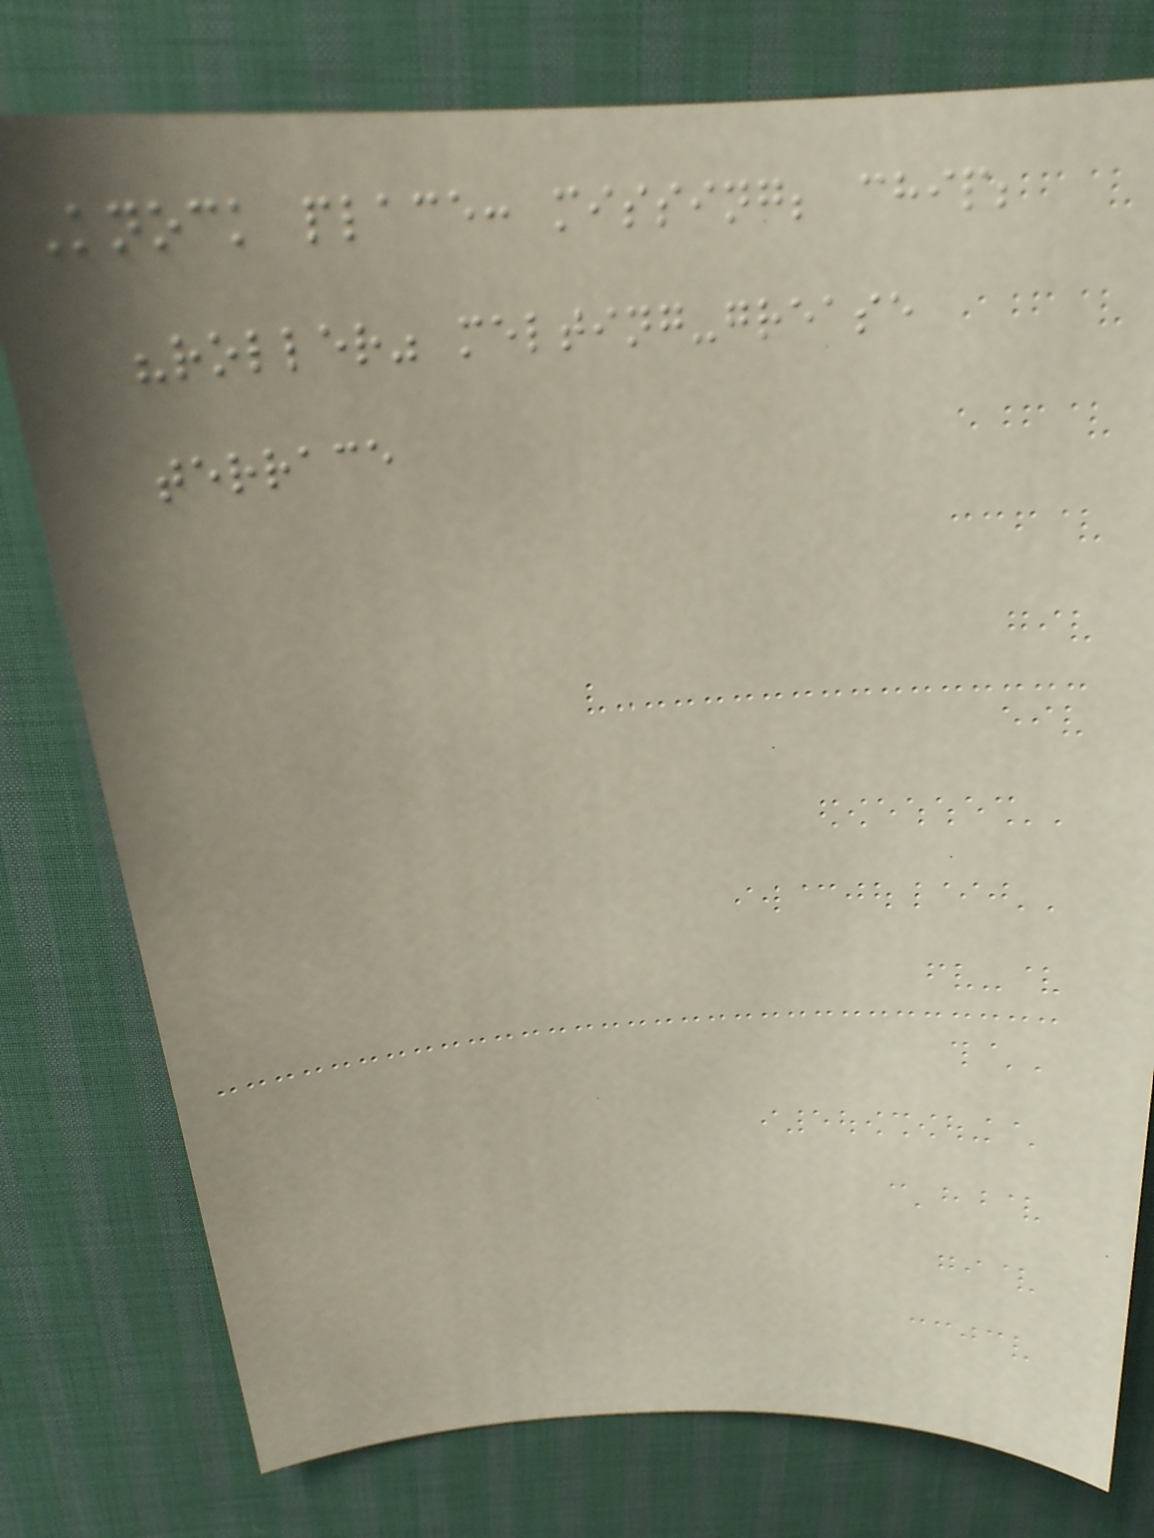Knock place: missing; chip;
"roller" melting-grease
terrace
